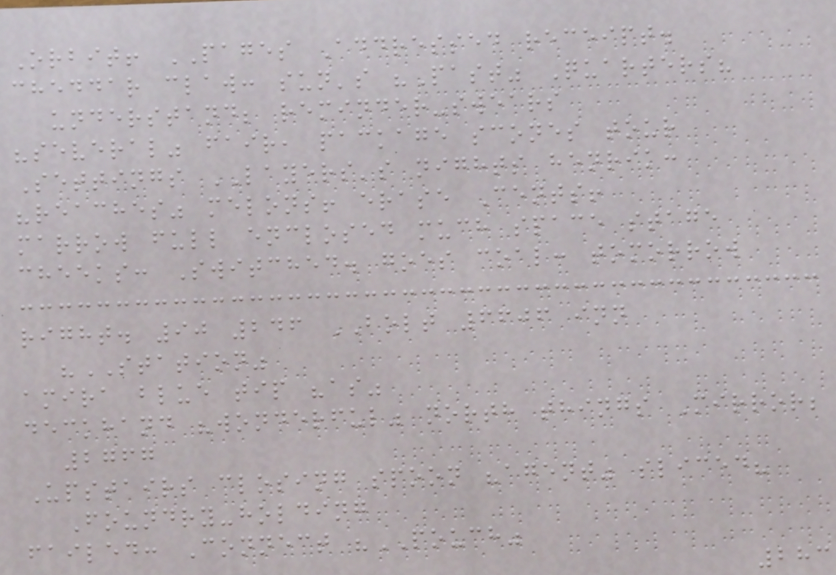Orbit! PAGES Addressed receipt.
cheddar claw: sun's "Past" Quarters?
understand; reminder-swears
"several" fair, package scones tour
Settings LAYERS's nights henrik:
"reaches" melons! erase Cents!
marrow full enclosed much space stage
cheeks: Switched. goes coal: tomorrow
right. 90 246 BOLT 6606 inn
"STATION"
amira blue tip "as"
deckhand "wonderful" north things Mirror;
2767
Upstairs closing spoon "agent" sliced?
Foundry-holding
failed: Connect "POUCH"
283
